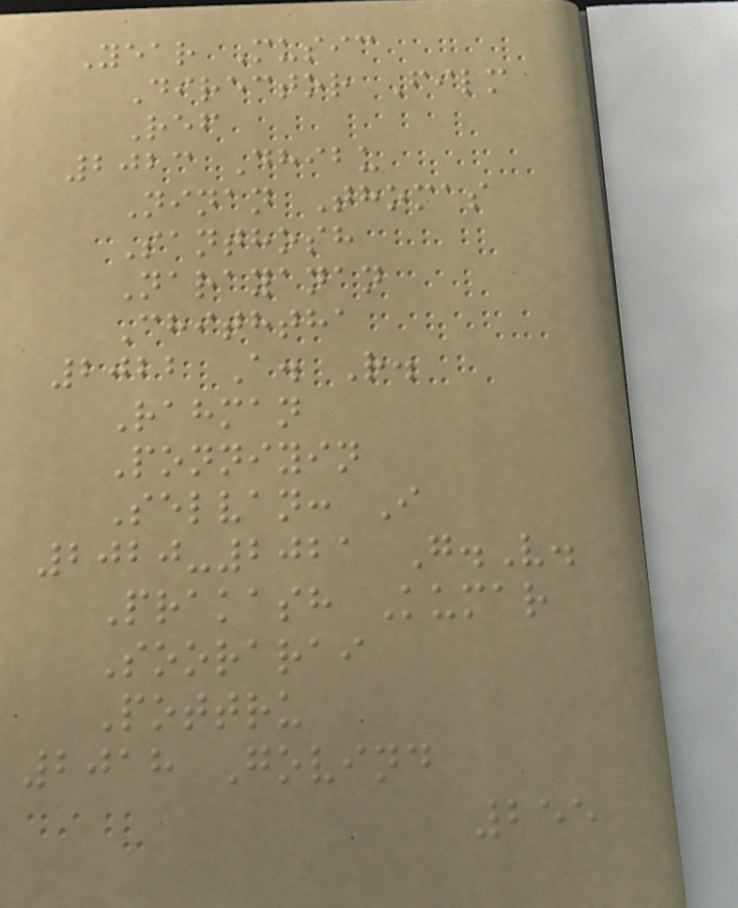Year Music
Director Film
Ref
2023 Dhibu
Ninan Thomas
Santhosh
Narayanan
Chiththa
2022 A. R.
Rahman
Ponniyin
Selvan: I
2020-2021 G.V.
Prakash Kumar
Soorarai
Pottru
2018 Govind
255
